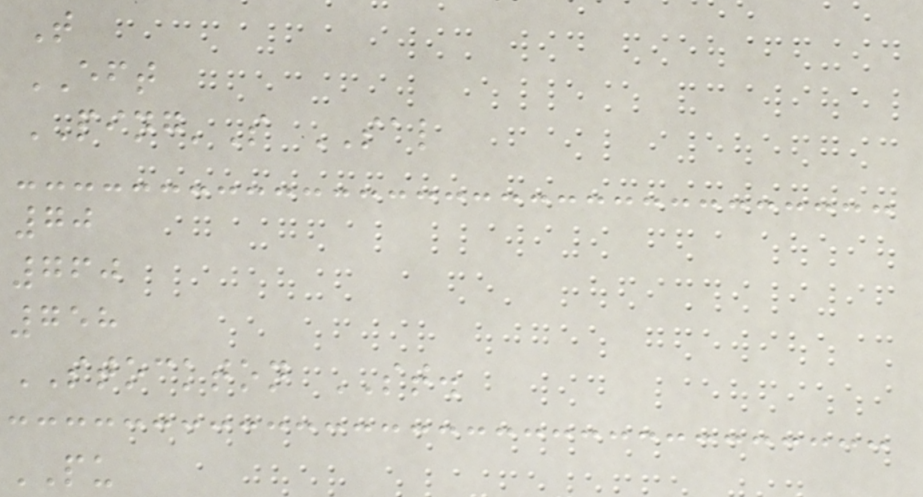T
EFT
PING'S SAL
70
760
758
STOCKTON ST.
PU
